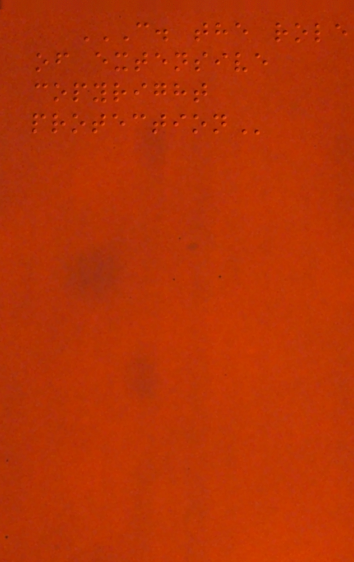C. THE ROLE
OF EXTENSIVE
COPYRIGHT
PROTECTION
